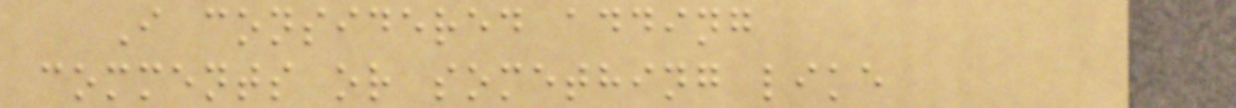I considered adding
comments or something like
